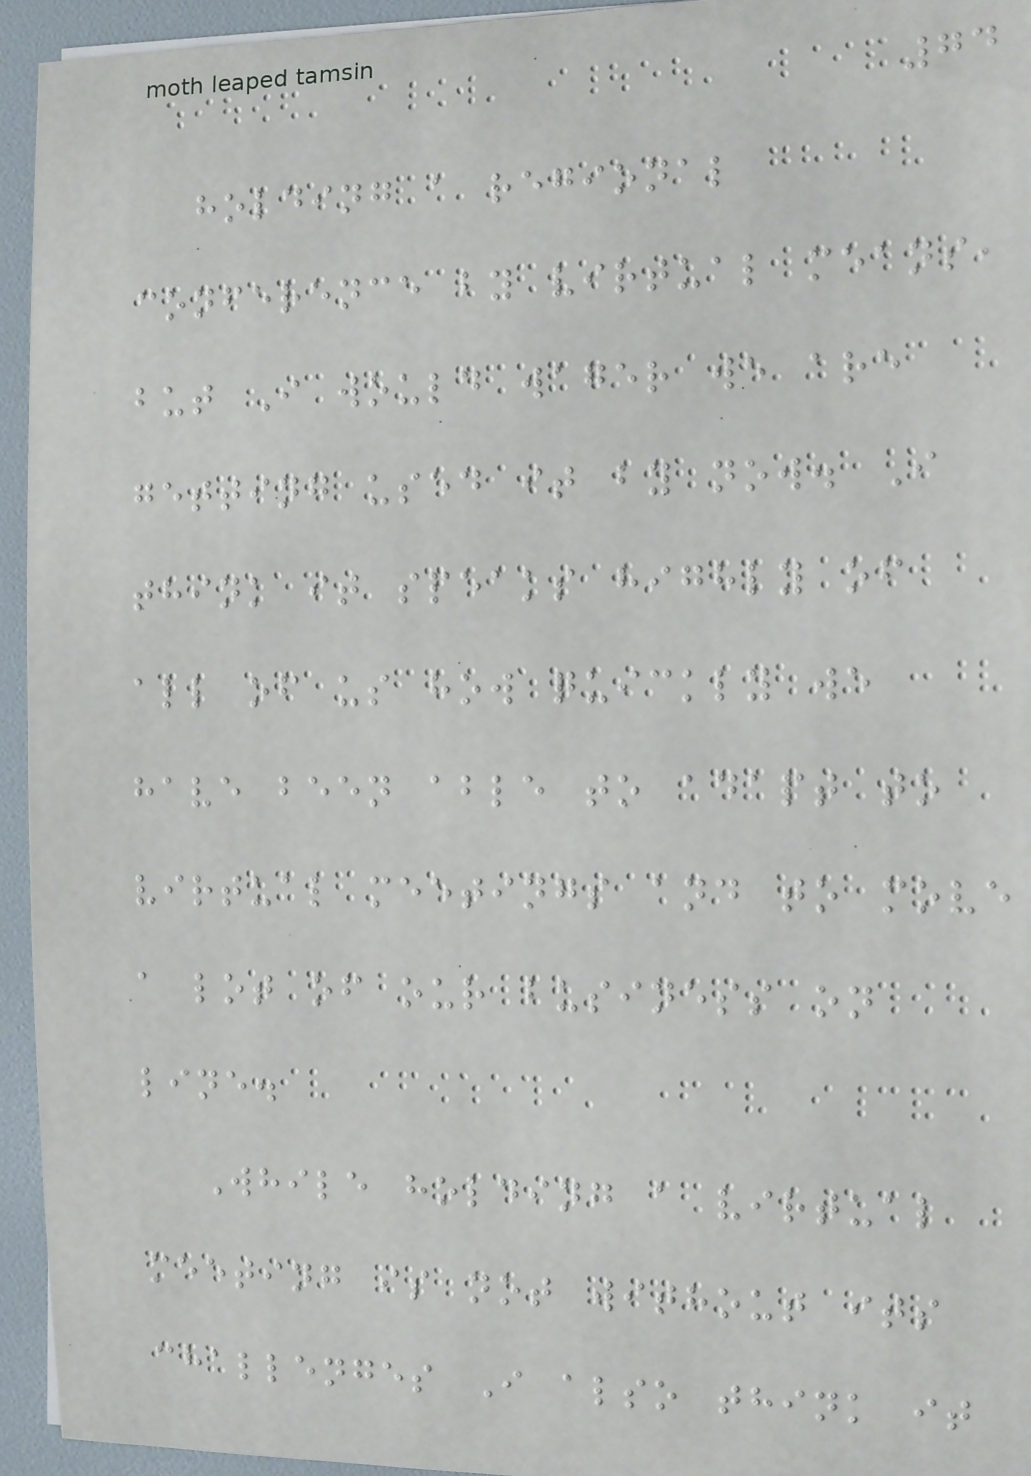74
holding a regional
conference by virtual means,
but I would wager we are
getting used it by now. I
think it speaks highly of
all of us how quickly we
have been able to adapt to
virtual meetings and to move
a lot of our business on
line.
While holding a virtual
meeting is not without its
challenges I also think it
